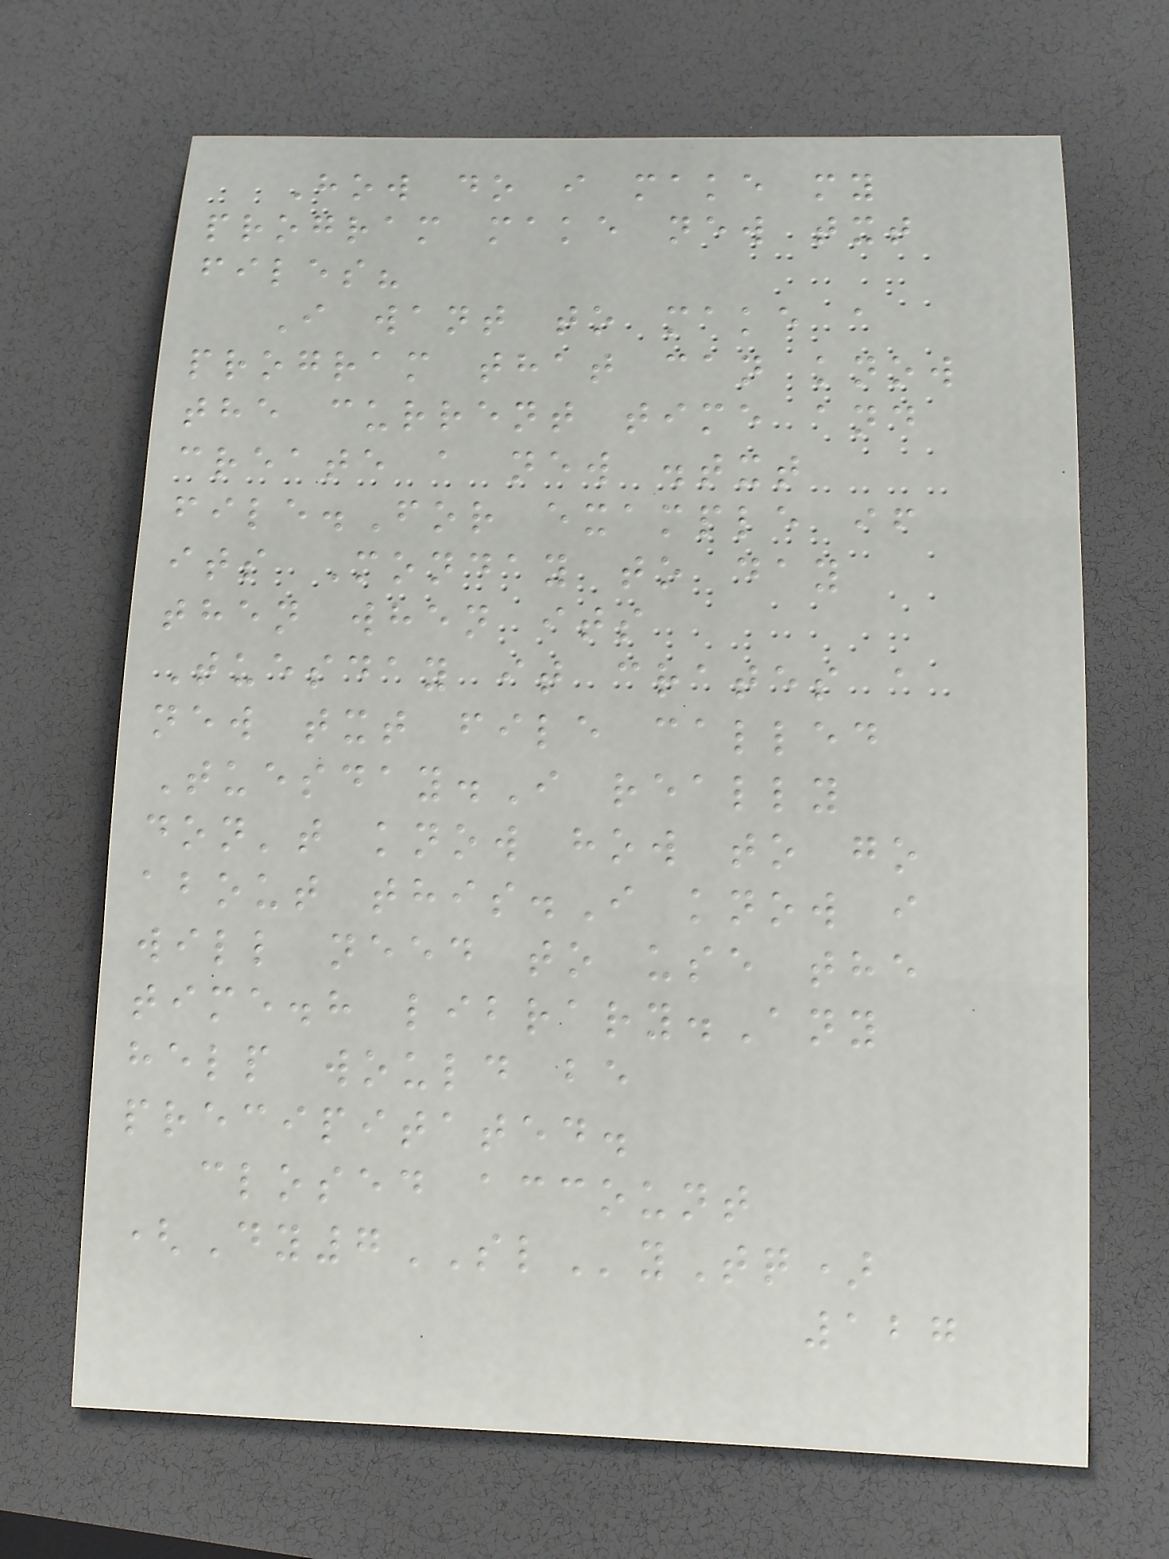How do i make my
program make new txt
files?
I want to make a
program that can know
the current time and
create a new .txt
file.For example if
its Monday to day
then when its
Tuesday it crates a
new txt file called
Tuesday.I really
don't know how to go
about this.I know i
will need to use the
time.h library.Any
help would be
precipitated.
closed account
(Dy7SLyTq)
127
